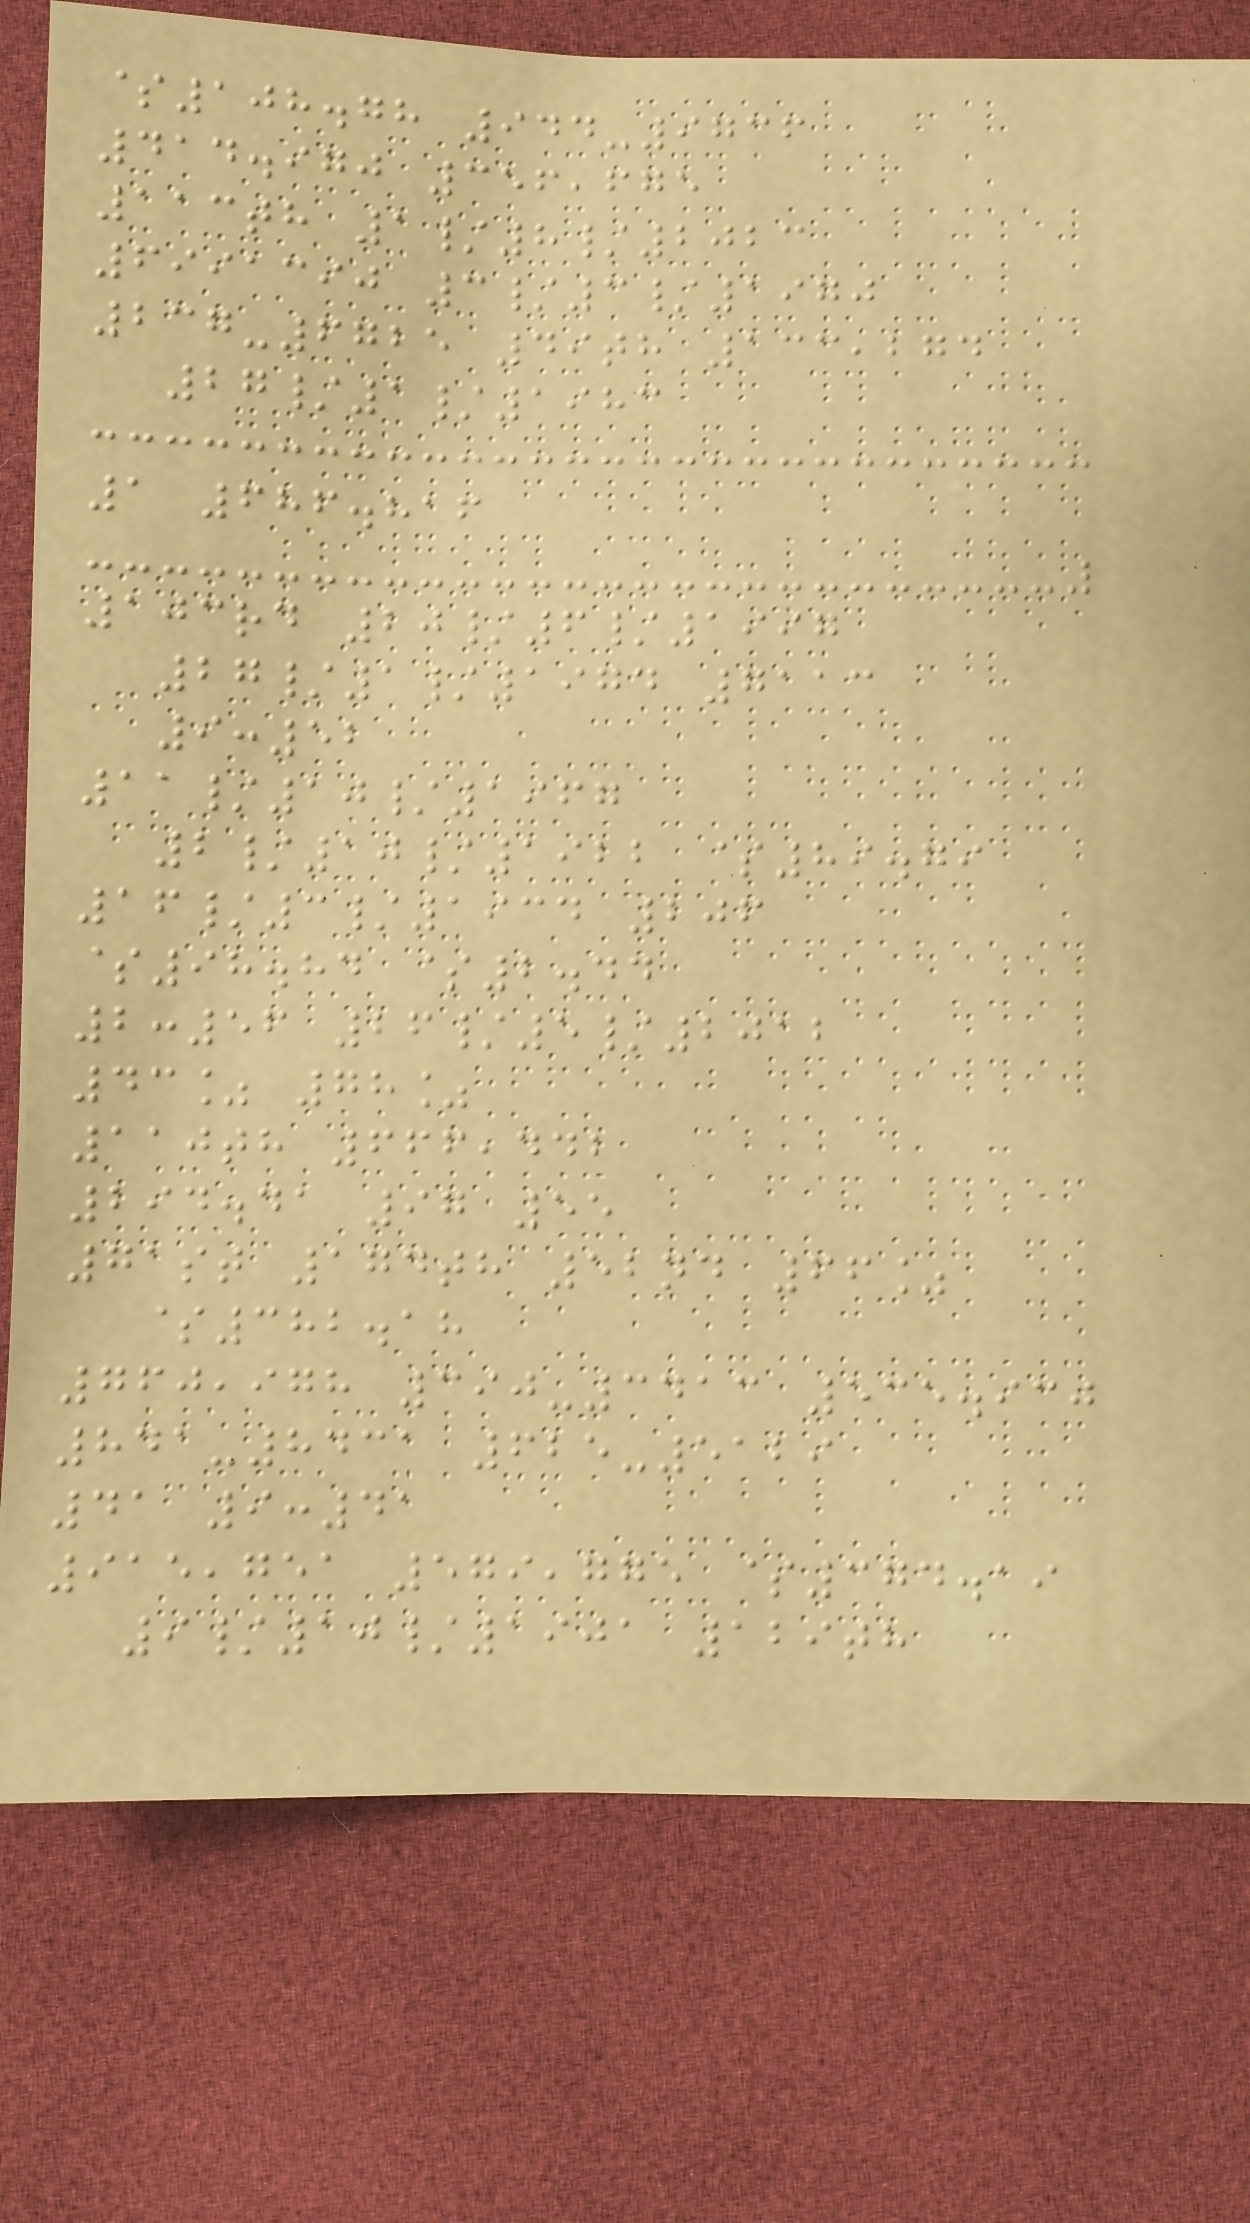$108.78 944-9736
414.970 356,675
113th 1/8/2023
6991390 3/3/1970
237-6725 49th 133,274
27/1/1983
1 686.816
103rd 20/6/1997
27/1/1974 7113
9:52
11/10/1967
2/10/1922 $89.79
16/3/1934 206
$98.84 $2.44
2:56 26/5/2012
43% 78%
110th 666,442
294.41 97 55
71st 174th 52nd 66%
$382.18
760,978 390-3413 535.930
841-8431 625-5129
41 9:41
915,751 579,775 $374.19
9/10/1901 129th
